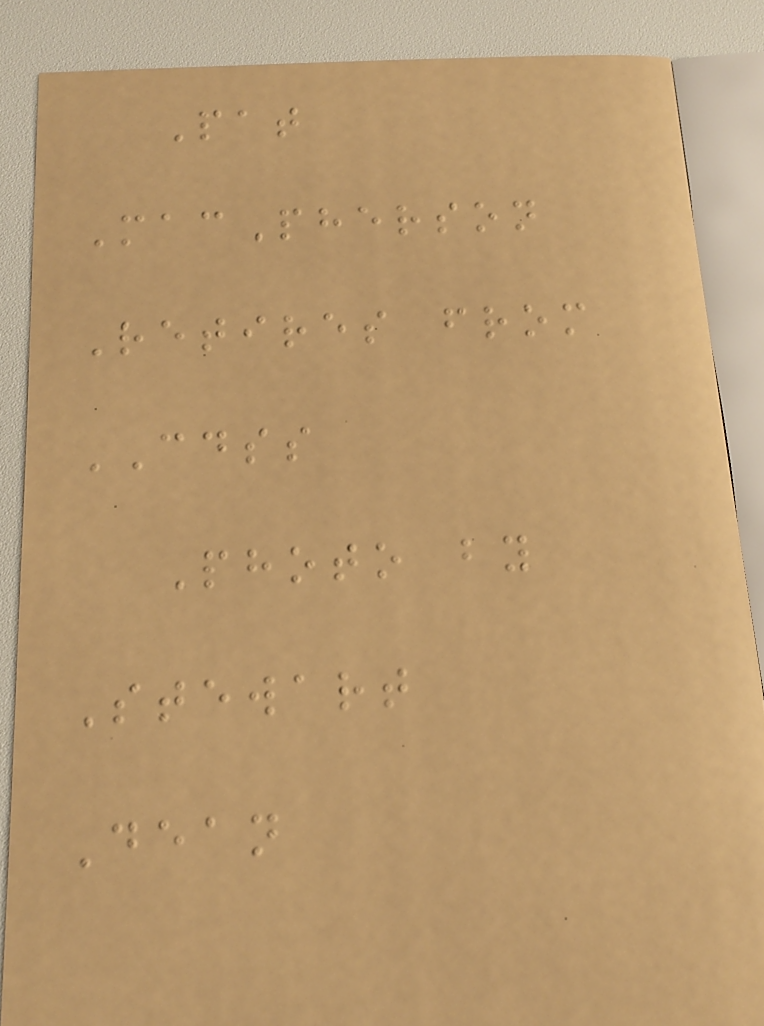Pat
MacPherson
Retires from
CDSS
Photo by
Stewart
Dean
